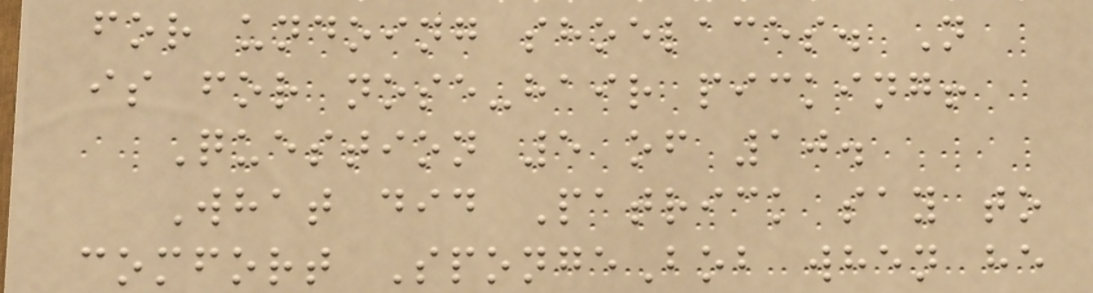for undoing shoelaces. N
is for nose-hair picking!
Question 5 of 10.
What did Patrick say to
comfort SpongeBob when he
